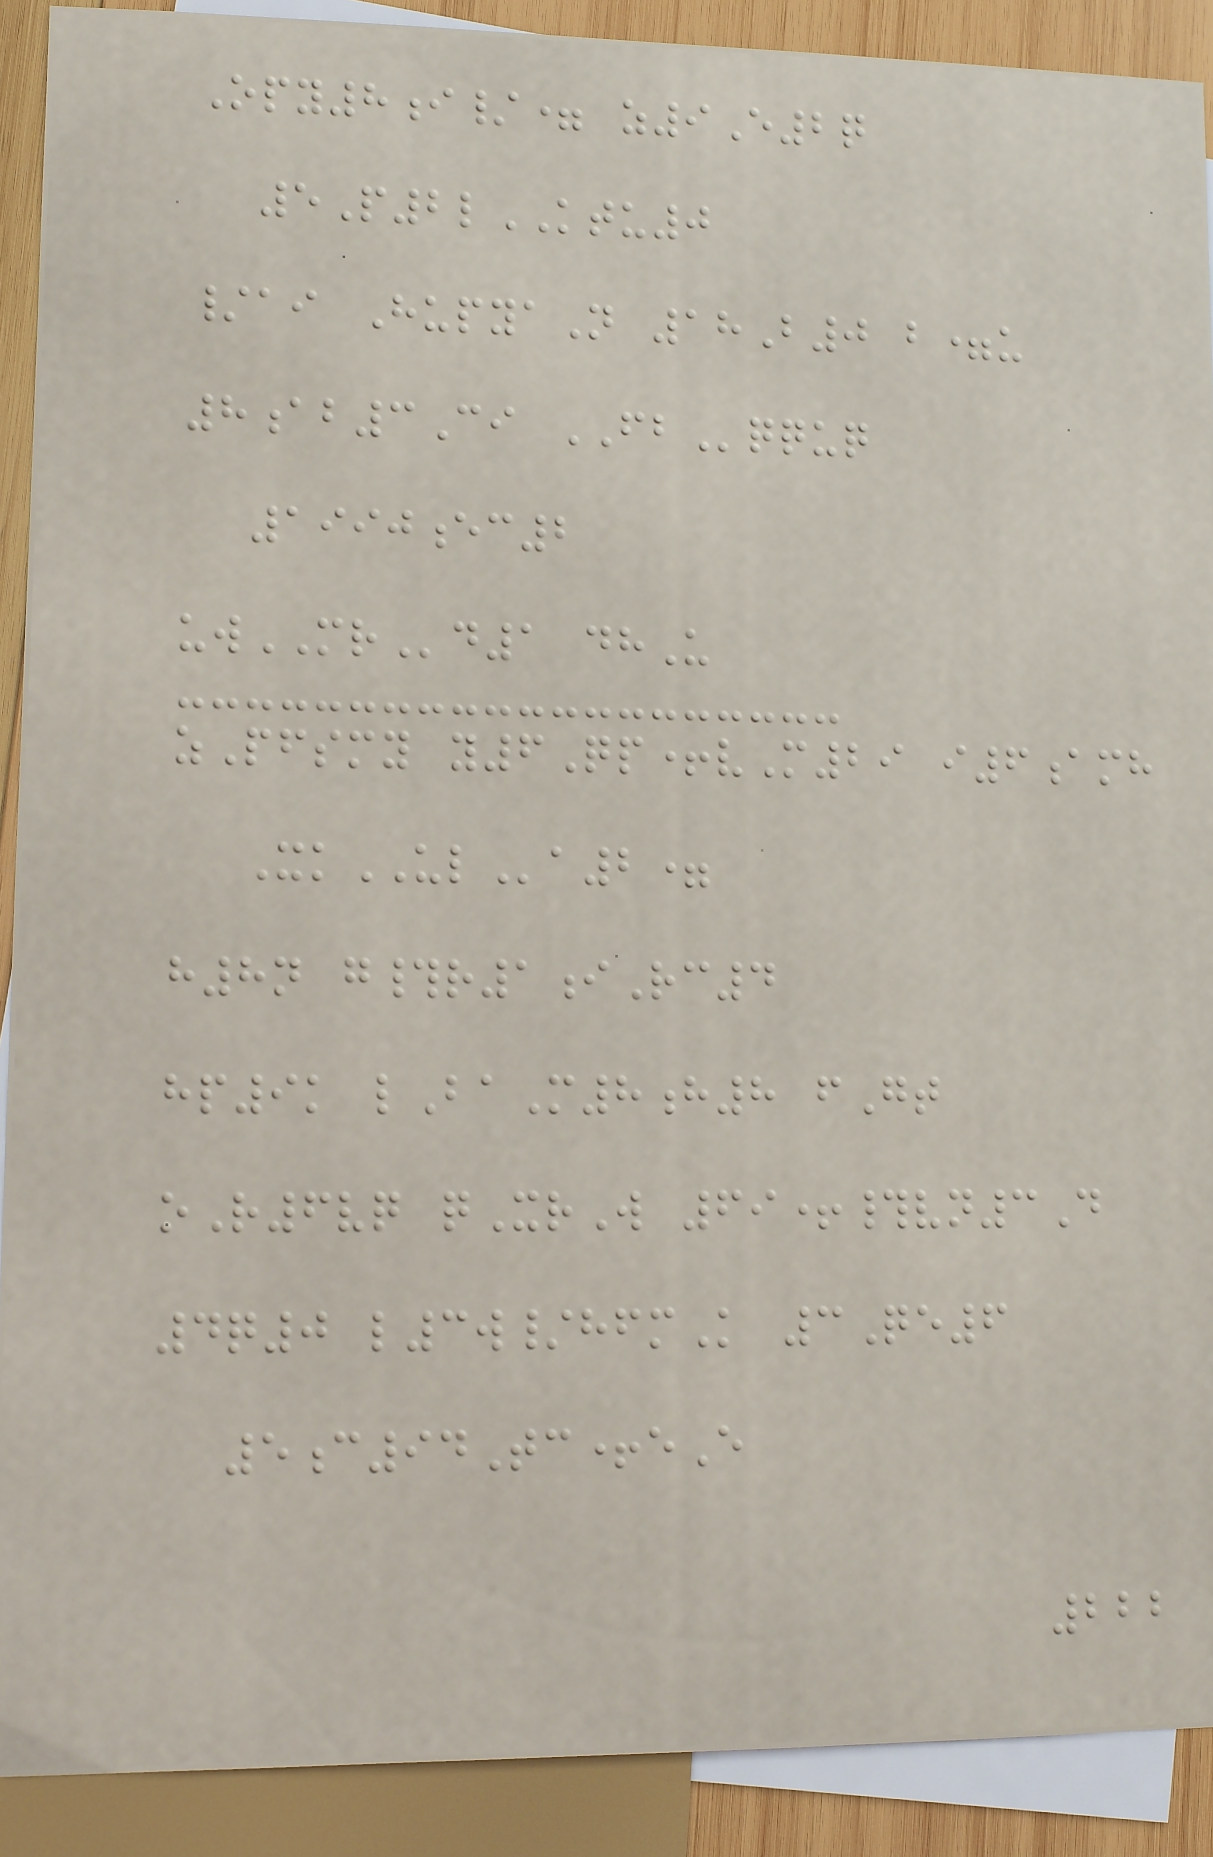Opy8i/= z9E2q
5P2lKTU0
/ai HupyaN 18B0 b=u
8ab3Ci FBqquq
1990ec2
uwMRd1 dhU
zPfsmy y6Qp+vM29 i6amh
XkULa2=
h8n g#r1iRc4
hp9k lBaM8h8 fGt
oR6vq qXrW 69+#vn3D
4q0 l3w/hfmK 3Qe6
5c94Tc+eE
222
